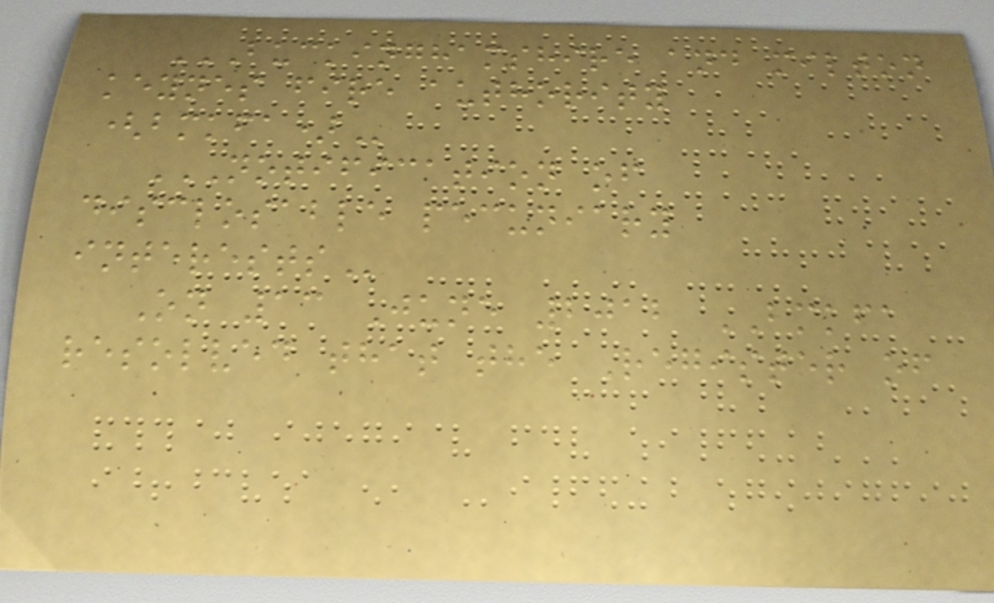BUCKINGHAMSHIRE AND MILTON
KEYNES FIRE AUTHORITY
(BMKFA)
NOTIFICATION OF
DISCLOSABLE PECUNIARY
INTERESTS
On 13 June 2012 BMKFA
resolved that the Register of
